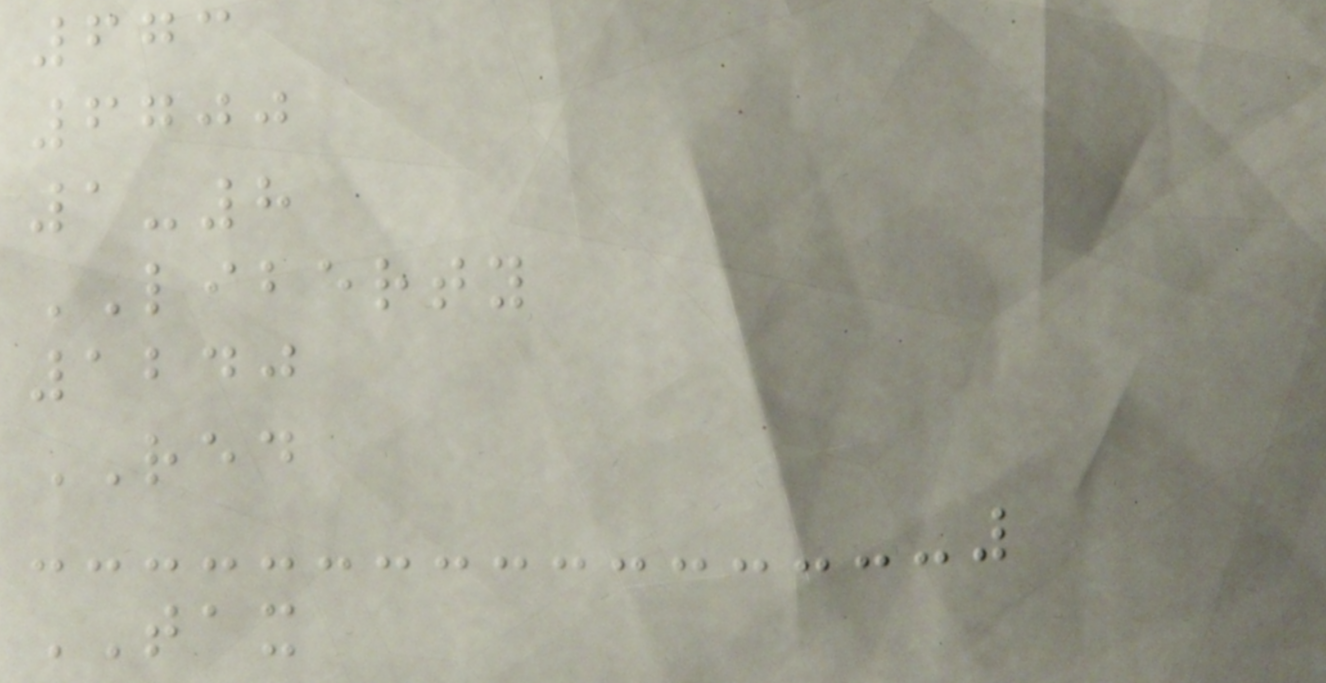673
6700
1-8
LIBERTY
1240
RED
TAX
